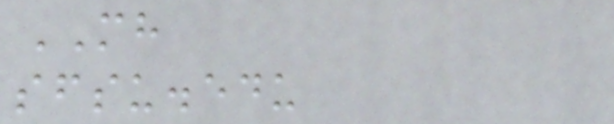MH
sfsu.edu
